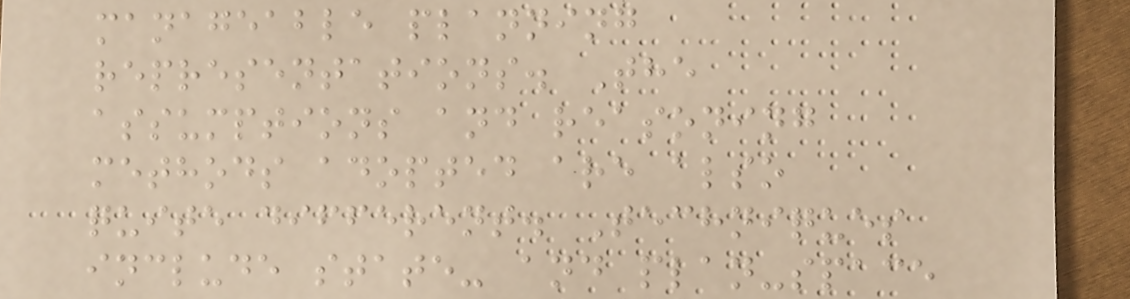manageable planning
representations. The
assumptions and reasoning
methods adopted are also
quite different. Techniques
include state- and plan-space
